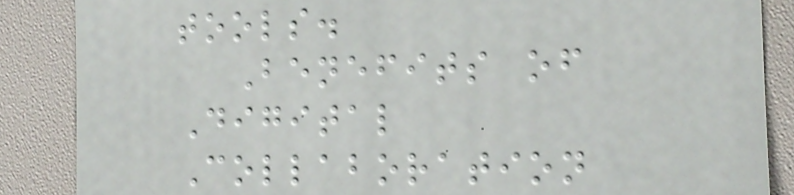tools.
Benefits of
Digital
Collaboration
